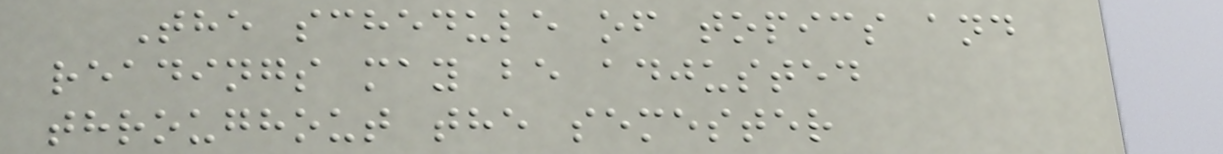The schedule of topics and
readings may be adjusted
throughout the semester
